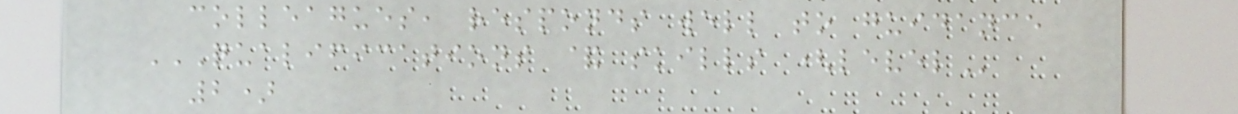colleagues, responds well to guidance
QUALIFICATIONS & SKILLS (LEVEL
2)
